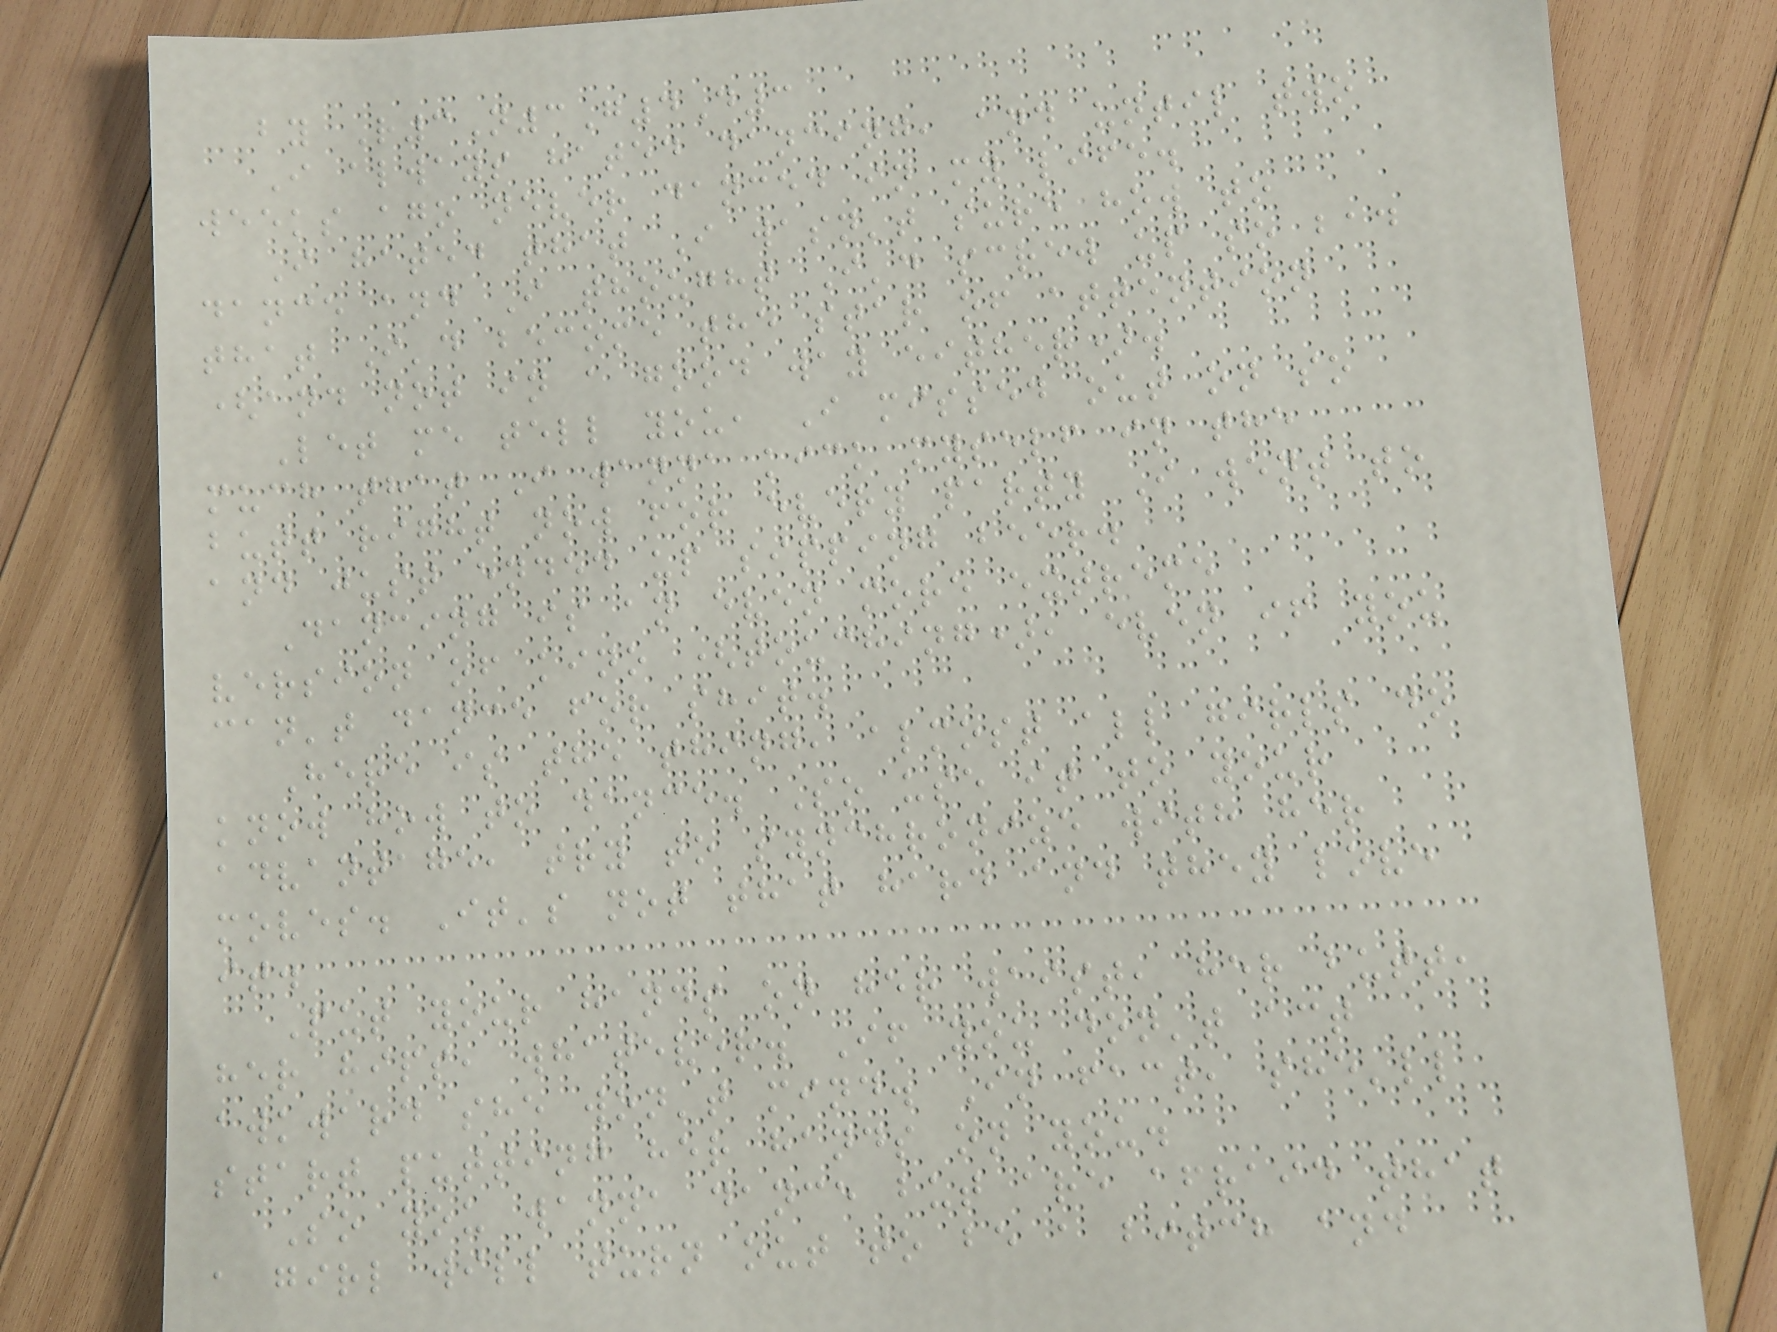by R3N3G4D3
I always hated dancing, and until two
weeks ago never danced in my life.
I hated that I wasn't sure how to
dance and I thought I'd screw up so bad
that I'd become the star of attention
(and not in a good way either).
Let me tell you, I missed out on so
much that I wanna kick myself in the
butt right now for every party I went to
and just ended up sipping beer.
Dancing is an even more extreme
version of kino (touching), even if you
can't dance for shit.
Here is the thing, almost all girls do
know how to dance. So use it to your
advantage, try to synchronize with her
moves. It's not that hard and they love
it.
Put your hands on her waist, her butt,
her hips, whatever. If you don't act
awkward she won't mind. In fact, she'll
start putting her hands on you.
So you wanna dance but are afraid that
a girl will turn out to be a bitch and
